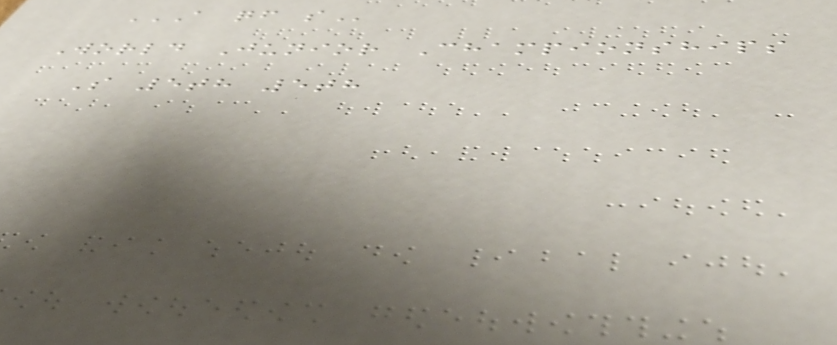A QF S
World Junior Championships
S 5th 5th
